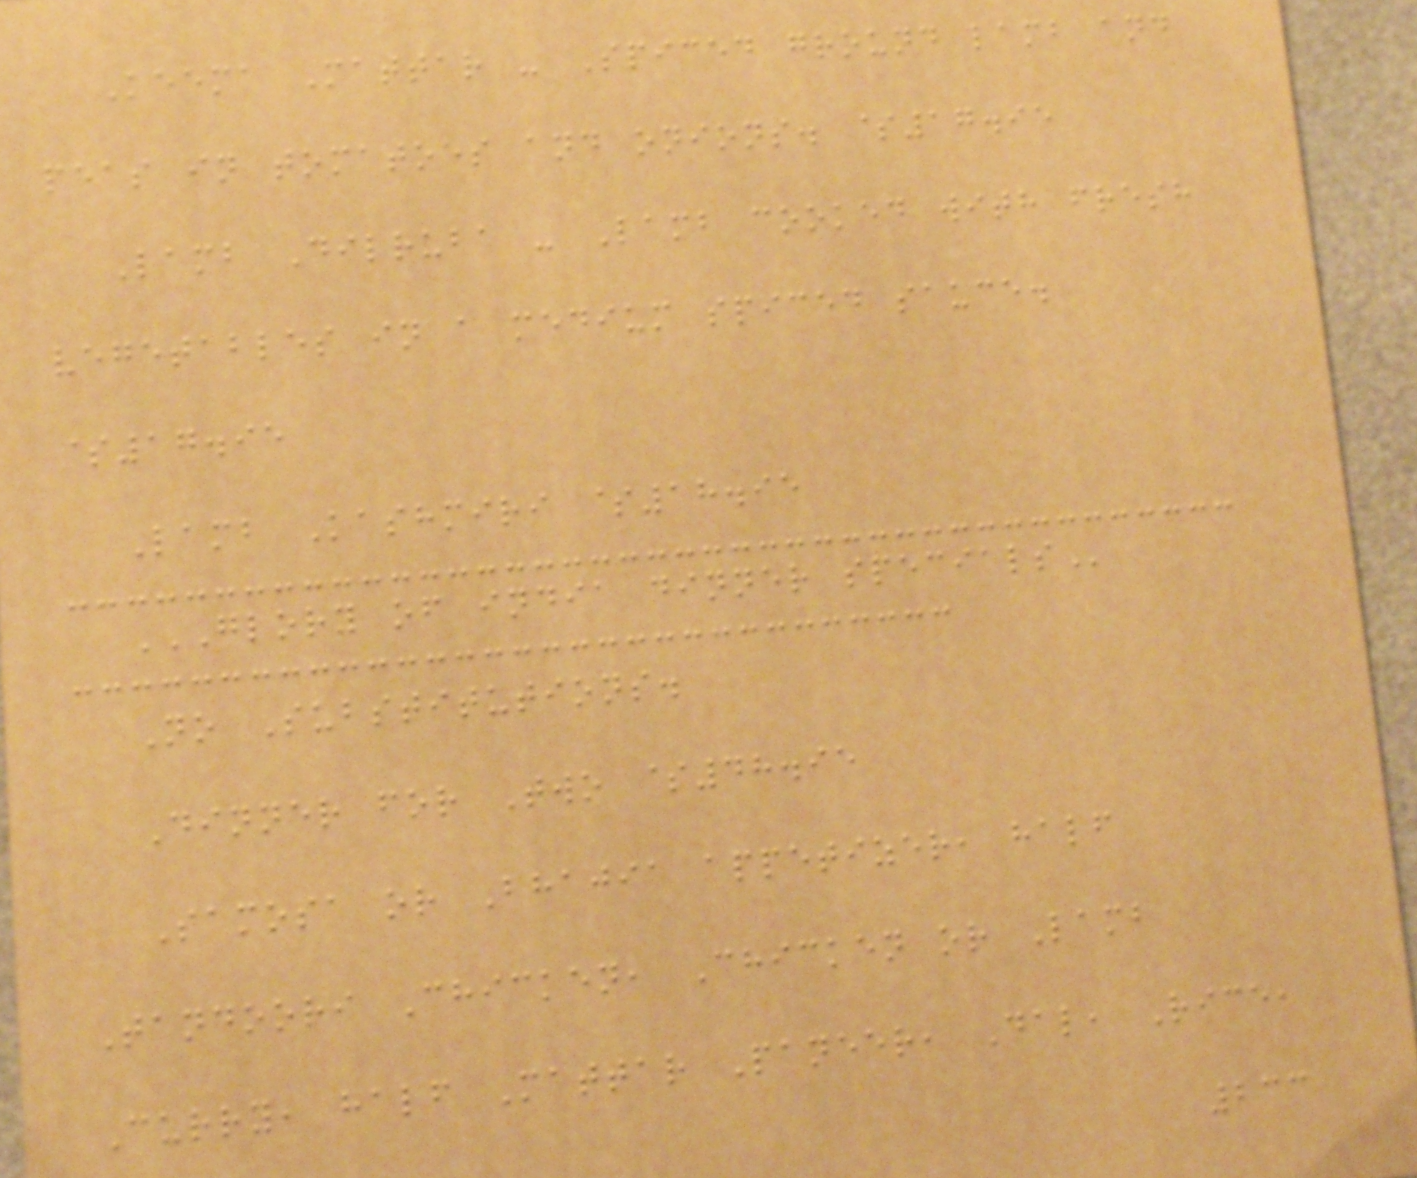Keema Mattar - Spiced ground lamb and
peas in tomatoes and onions. $17.95
Lamb Dilruba - Lamb cooked with fresh
vegetables in a medium spiced sauce.
$17.95
Lamb Kashmiri $18.95
GLORY OF INDIA DINNER SPECIALS
No Substitutions.
Dinner for Two $48.95
Samosa or Bhajia appetizer, half
Tandoori Chicken, Chicken or Lamb
Curry, half Mattar Paneer, Dal, Rice,
233
